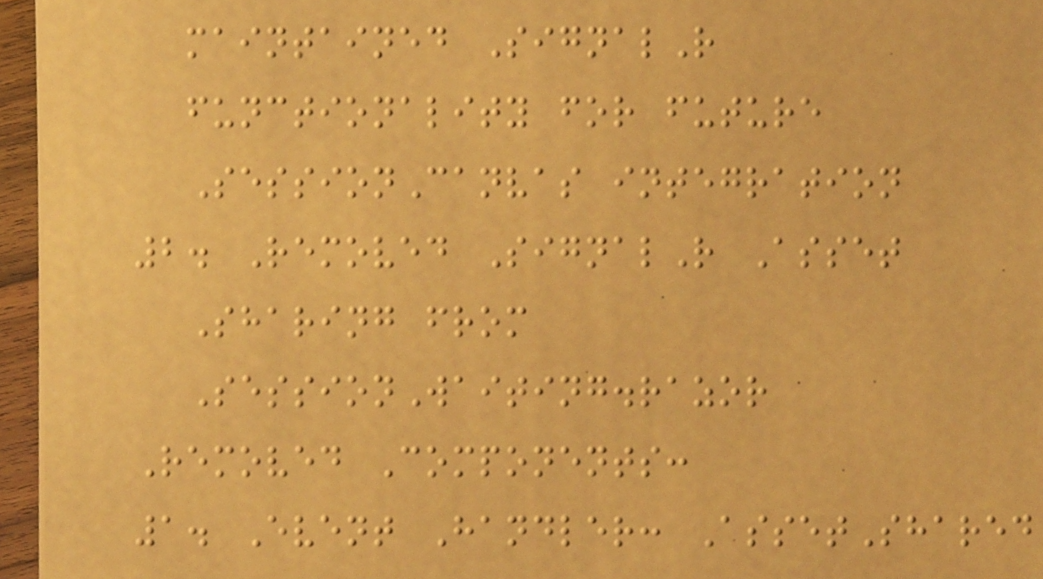maintained SignalR
functionality for future
SessionCanvas integration
2. Removed SignalR Asset
Sharing from
SessionWaiting.razor
Removed Components:
1. Event Handler: AssetShared
